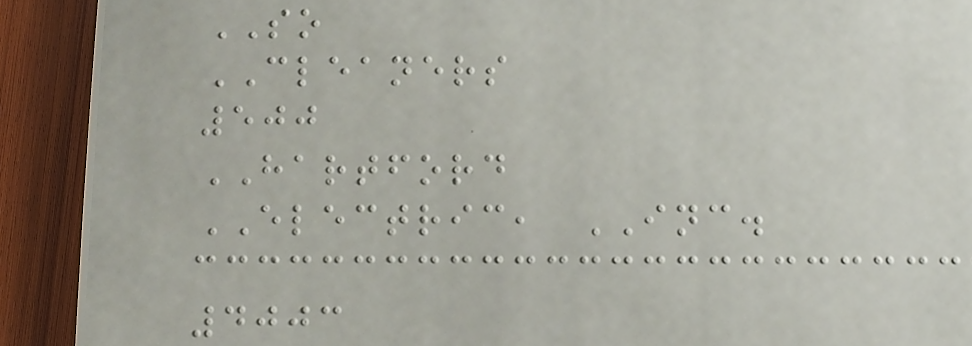SO
CLEANERS
500
HARTFORD
ELECTRIC, INC.
4003
